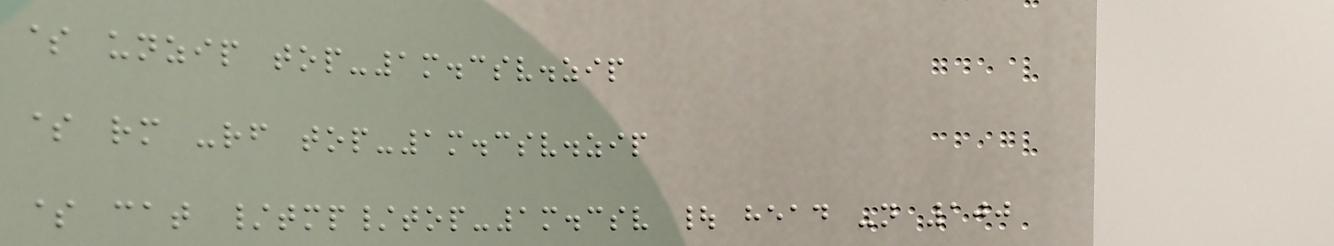$ unzip top-1m.csv.zip
$ rm -rf top-1m.csv.zip
$ cat /tmp/top-1m.csv | head -n 100
